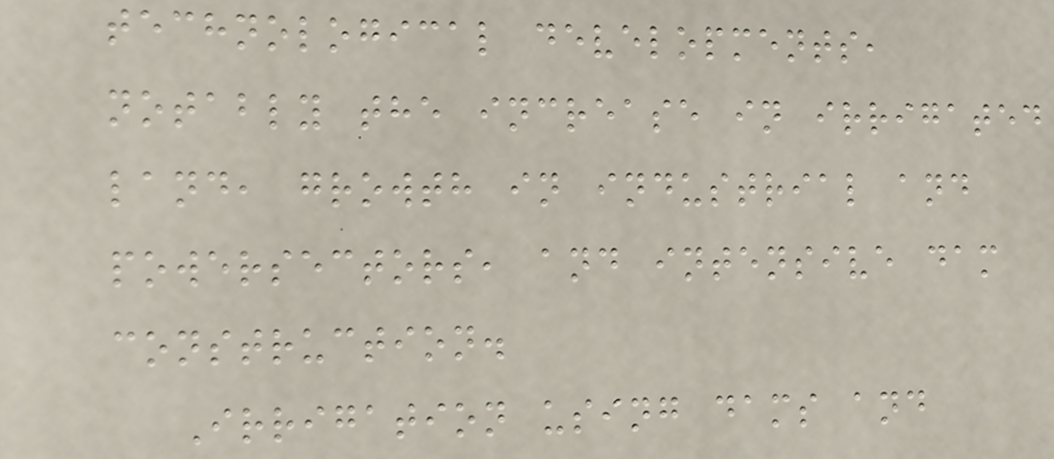technological developments,
notably the increase in irrigated
land, growth in industrial and
powersectors, and intensive dam
construction.
Irrigation using dams and
